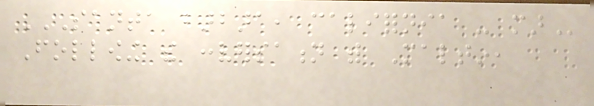SANTA BARBARA, CALIFORNIA - MAR
Following the conversation with Maltin,
